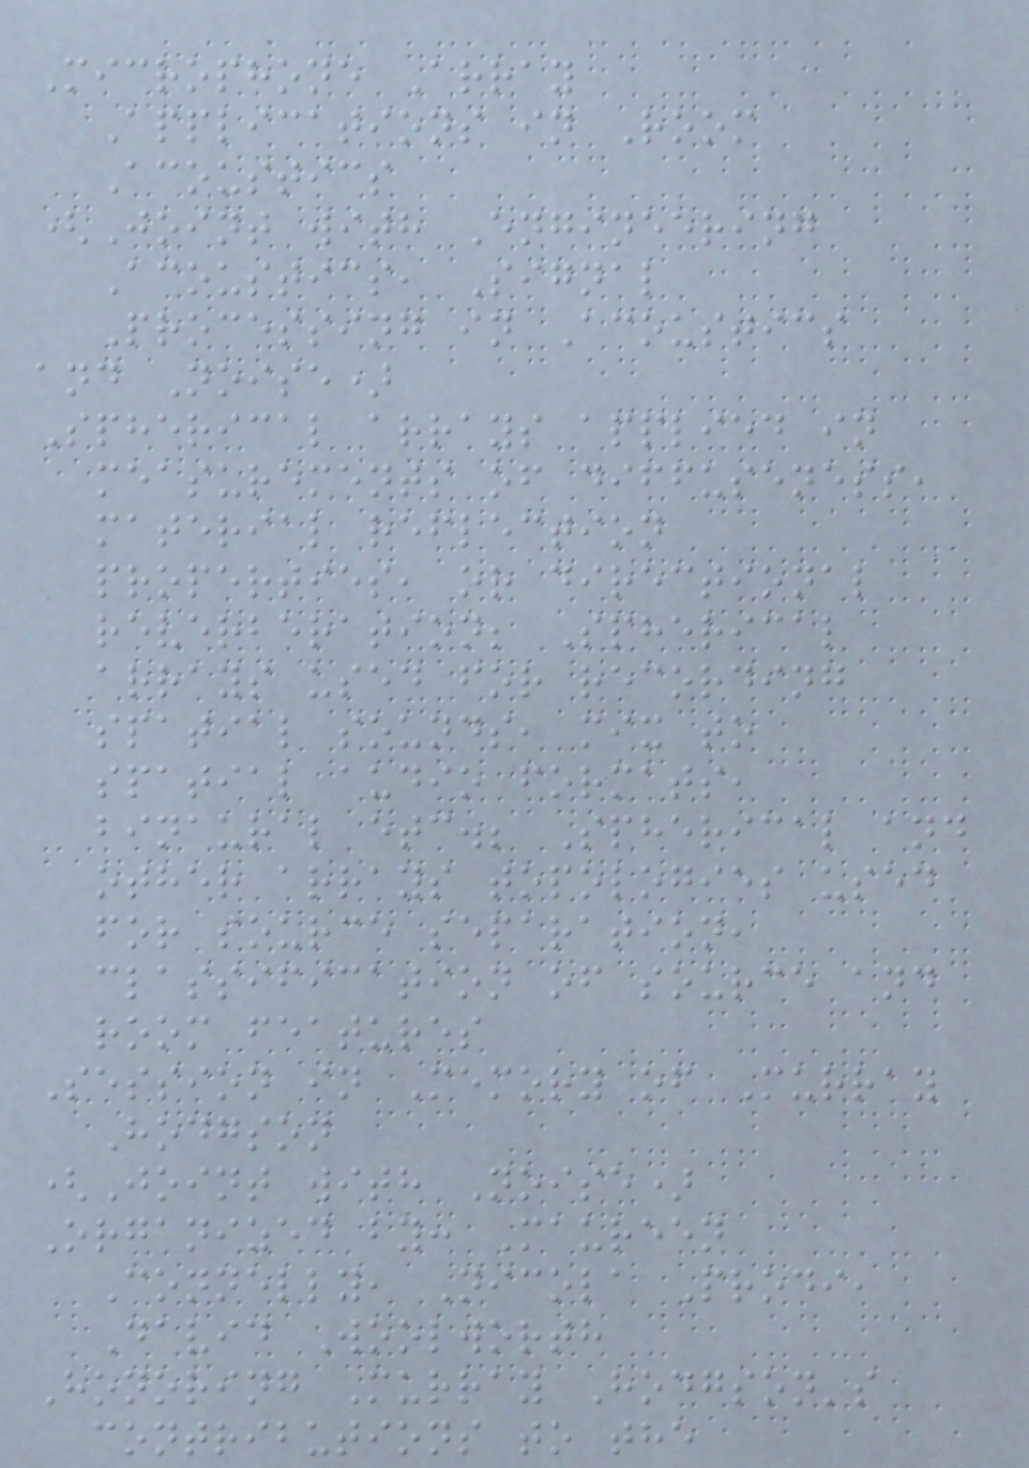Microphone Array
Applications in Room
Acoustics
(Joint with Engineering
Acoustics, Signal
Processing in Acoustics
and Noise)
Spherical arrays applied in
measurements of diffuseness,
material reflection
properties, or directional
reverberation; Spherical
arrays used for recording
spatial sounds, mix to
spatial audio formats,
binaural etc.; Spherical and
other arrays topologies used
for source separation,
classification of source and
room features
Session in Memory of Murray
Hodgson
(Joint with Noise)
Organized by: Maureen
Connelly, Nicola Prodi,
David Woolworth
Honoring Murray Hodgson's
contributions to the
